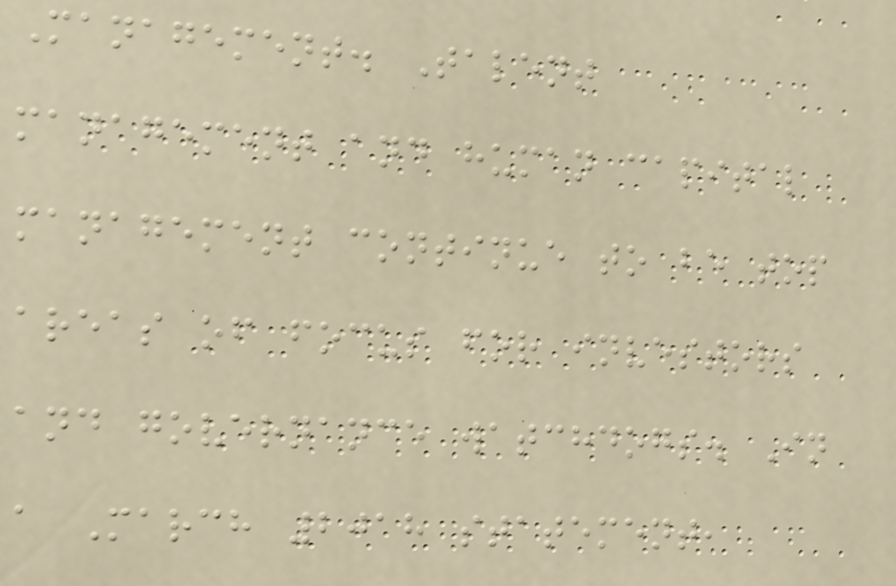Management. Talent
management and human capital
management continue to be top
areas of focus for investors
and governance watchdogs. In
a March 2018 statement,
